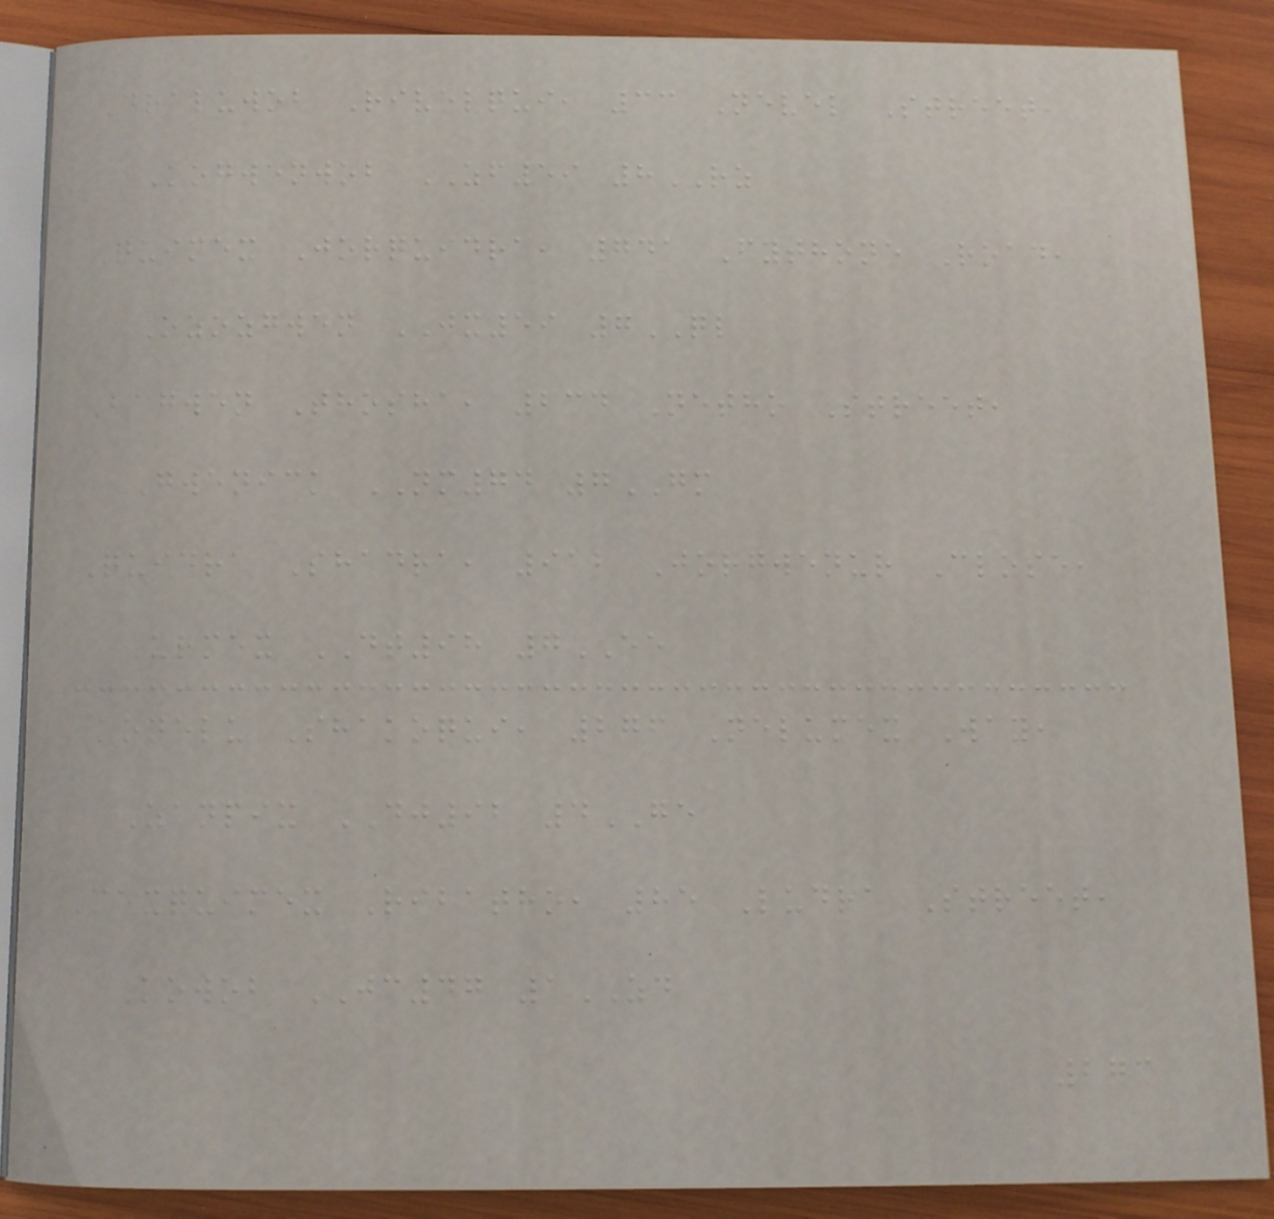Draluwob Rivelqui, 33 Nevel Street,
Kogwenwob ZF59 8RZ
Quimex Jorquidra, 741 Fythone Road,
Ozozgwen JX59 7QL
Bagwen Thosha, 234 Netho Street,
Gwenick NM74 7GM
Quidra Shadra, 912 Jorgwenur Close,
Urmex DT98 7EE
Konelu Shakoqui, 276 Nelumex Way,
Zanpix DJ92 4GE
Mexquimex Ribatho, 85 Ludra Street,
Kowob JC47 1ZD
273
